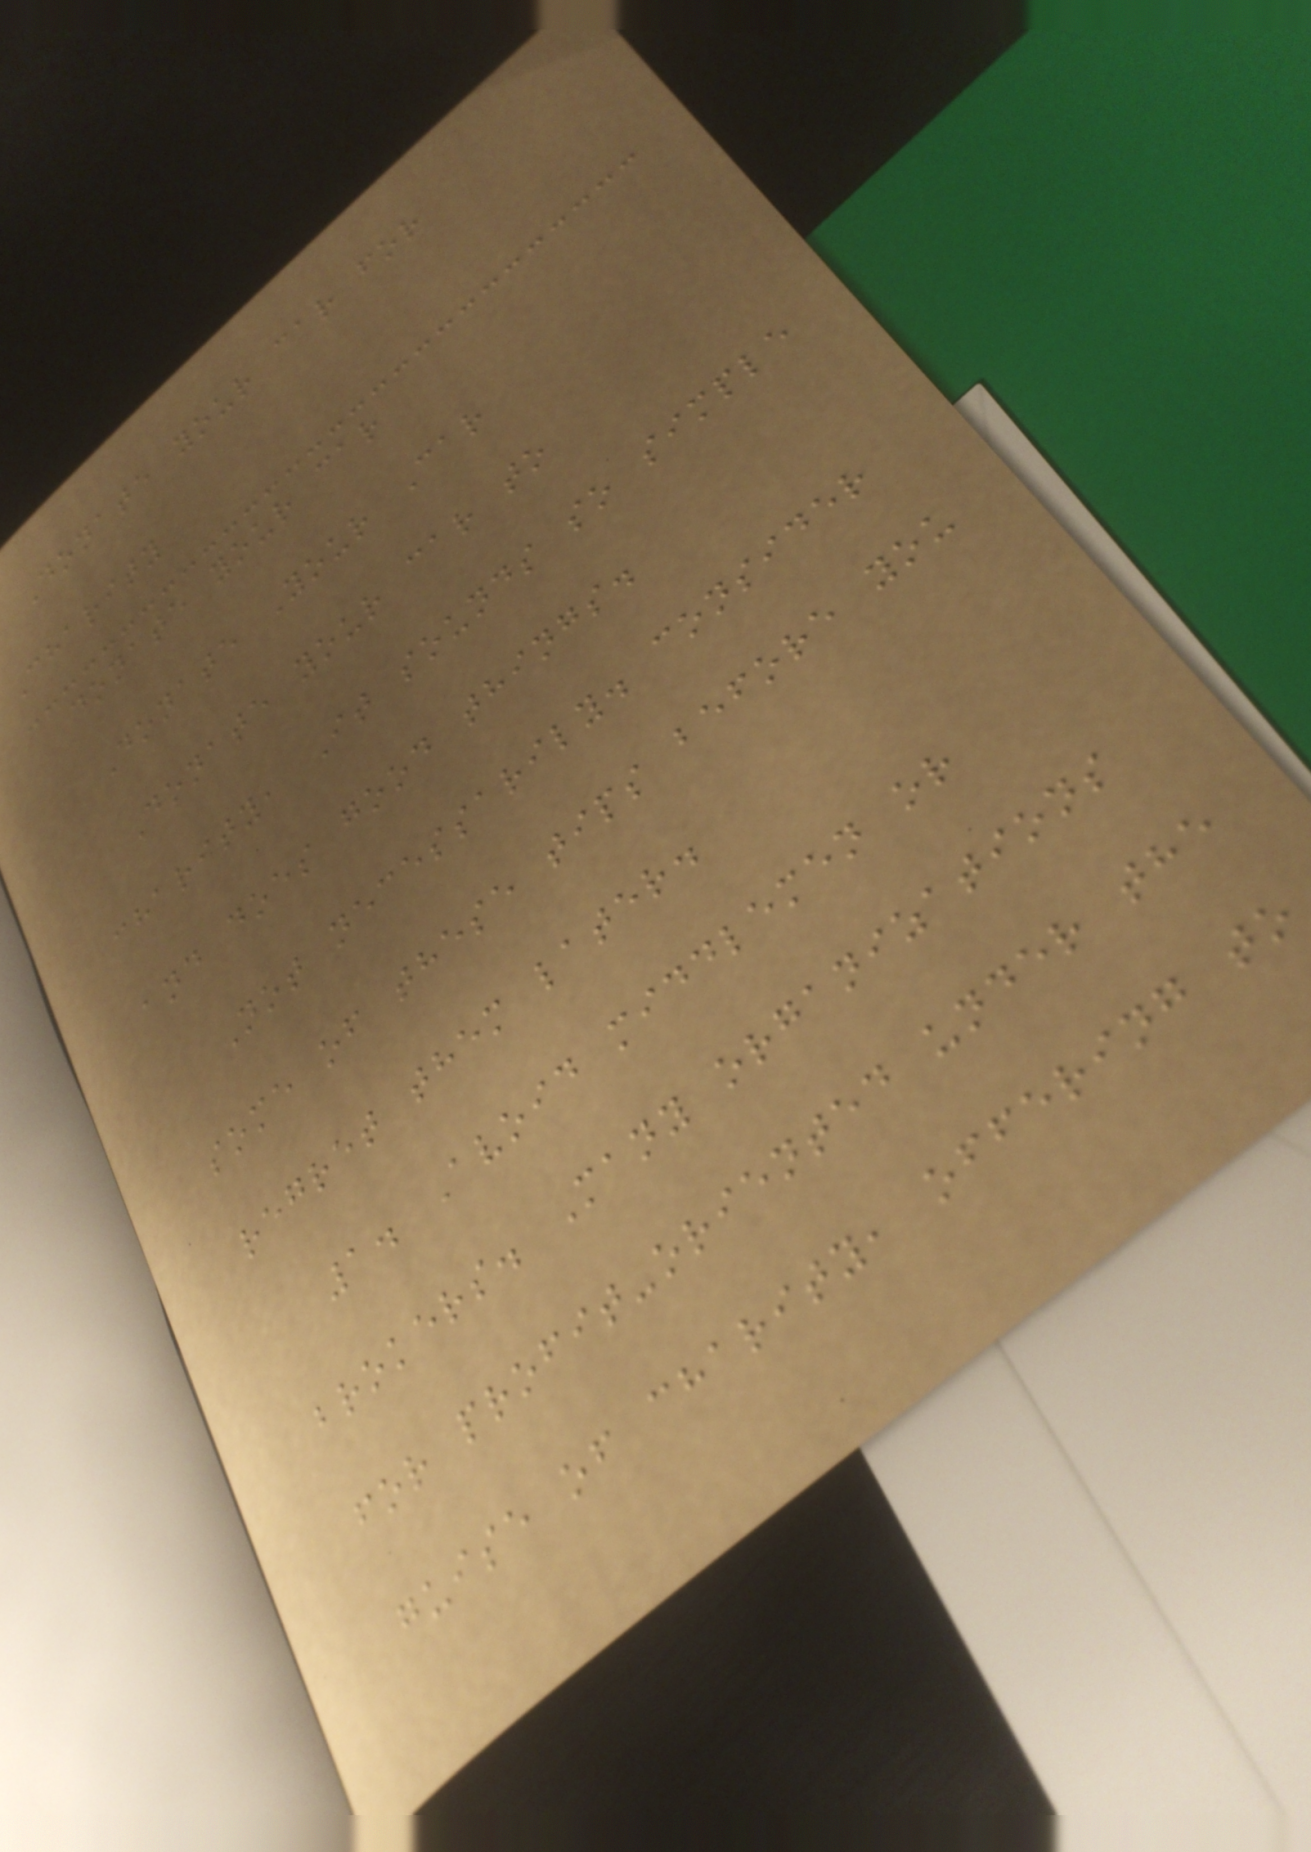Donate your car for
Charity
donate your car
Donate Your Car
Donate your car to
charity, It sounds so simple
and does good things.
Not necessarily. consider
some of these tips before you
regret them later.
1. Avoid middlemen or
brokers. Many organizations
for profit-oriented under the
guise of charity, offering to
